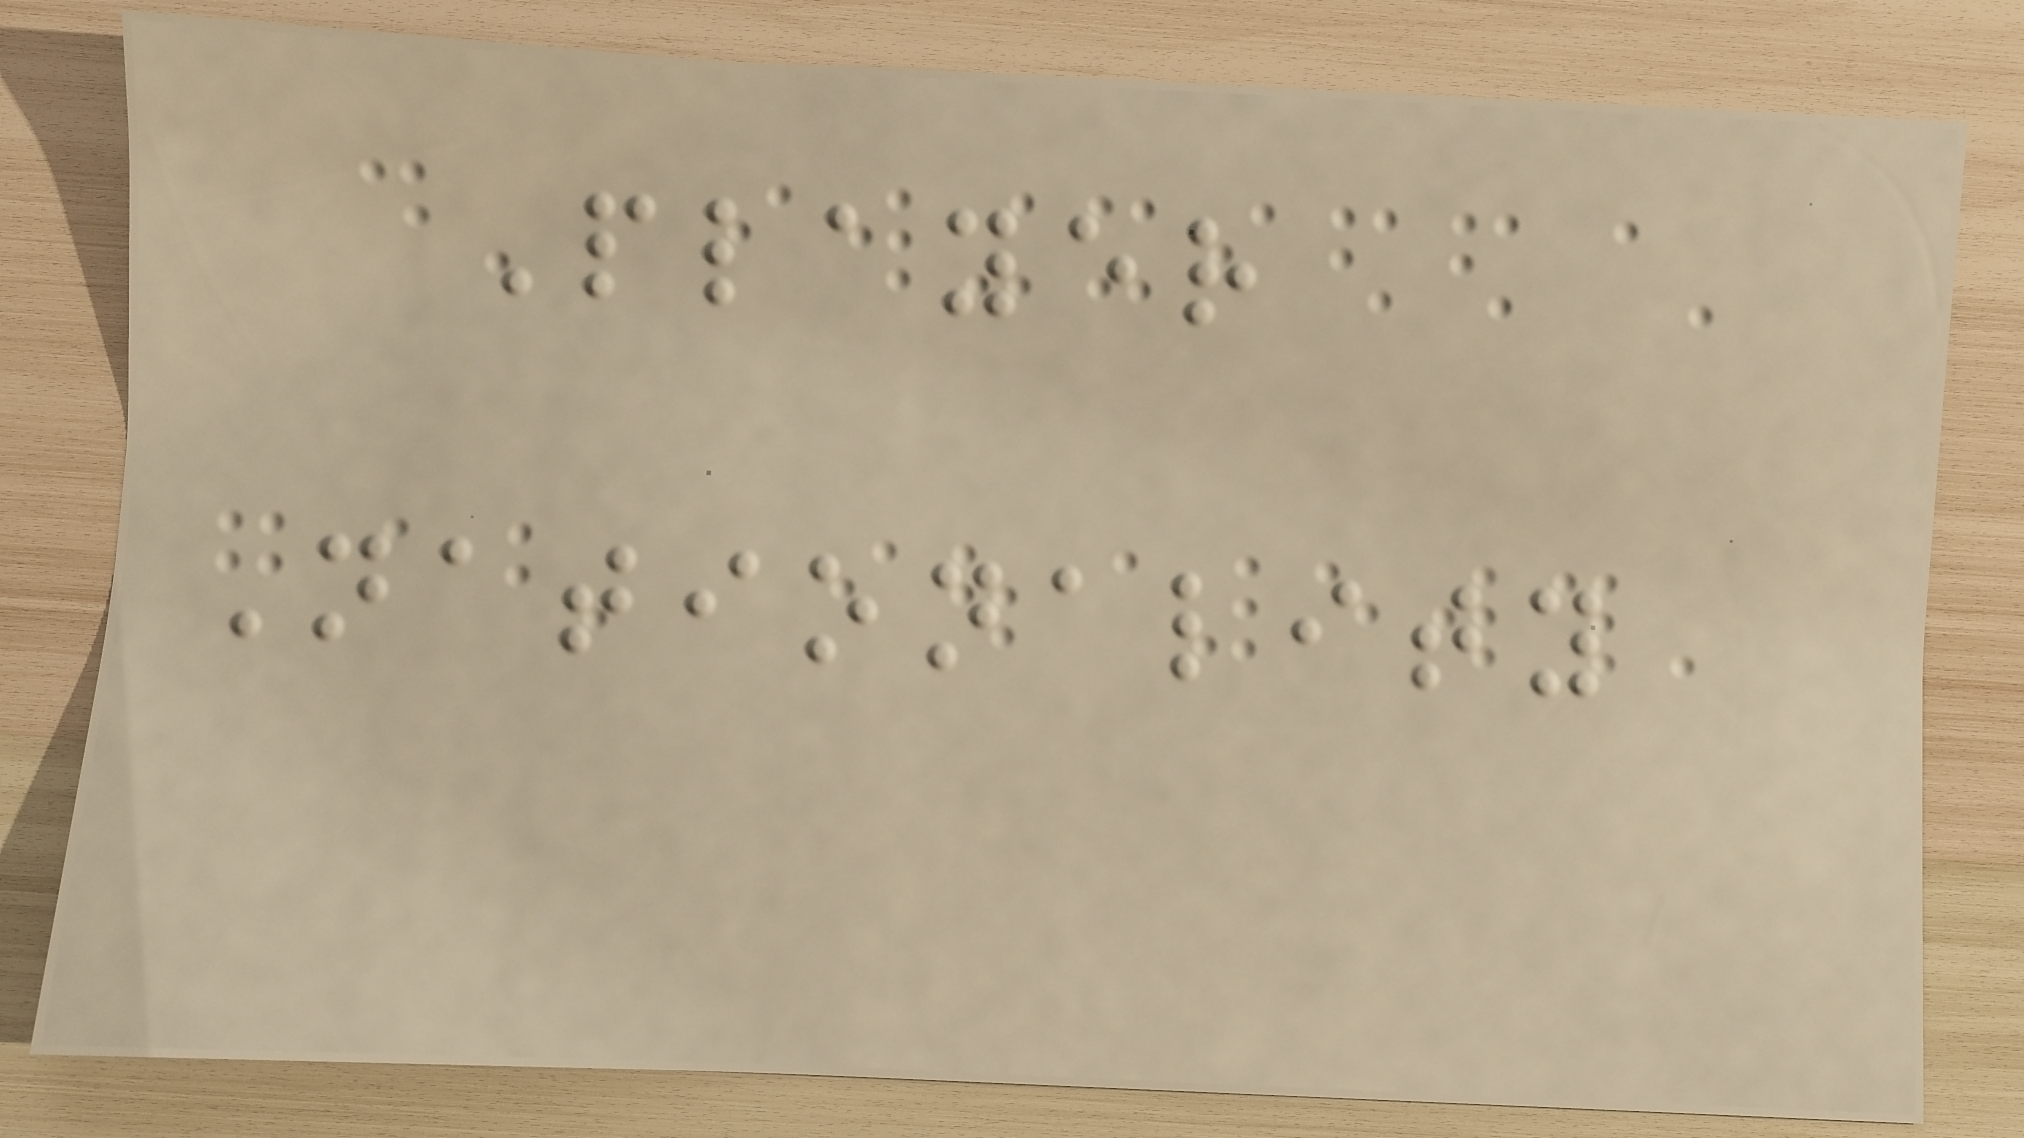Player
Nationality
